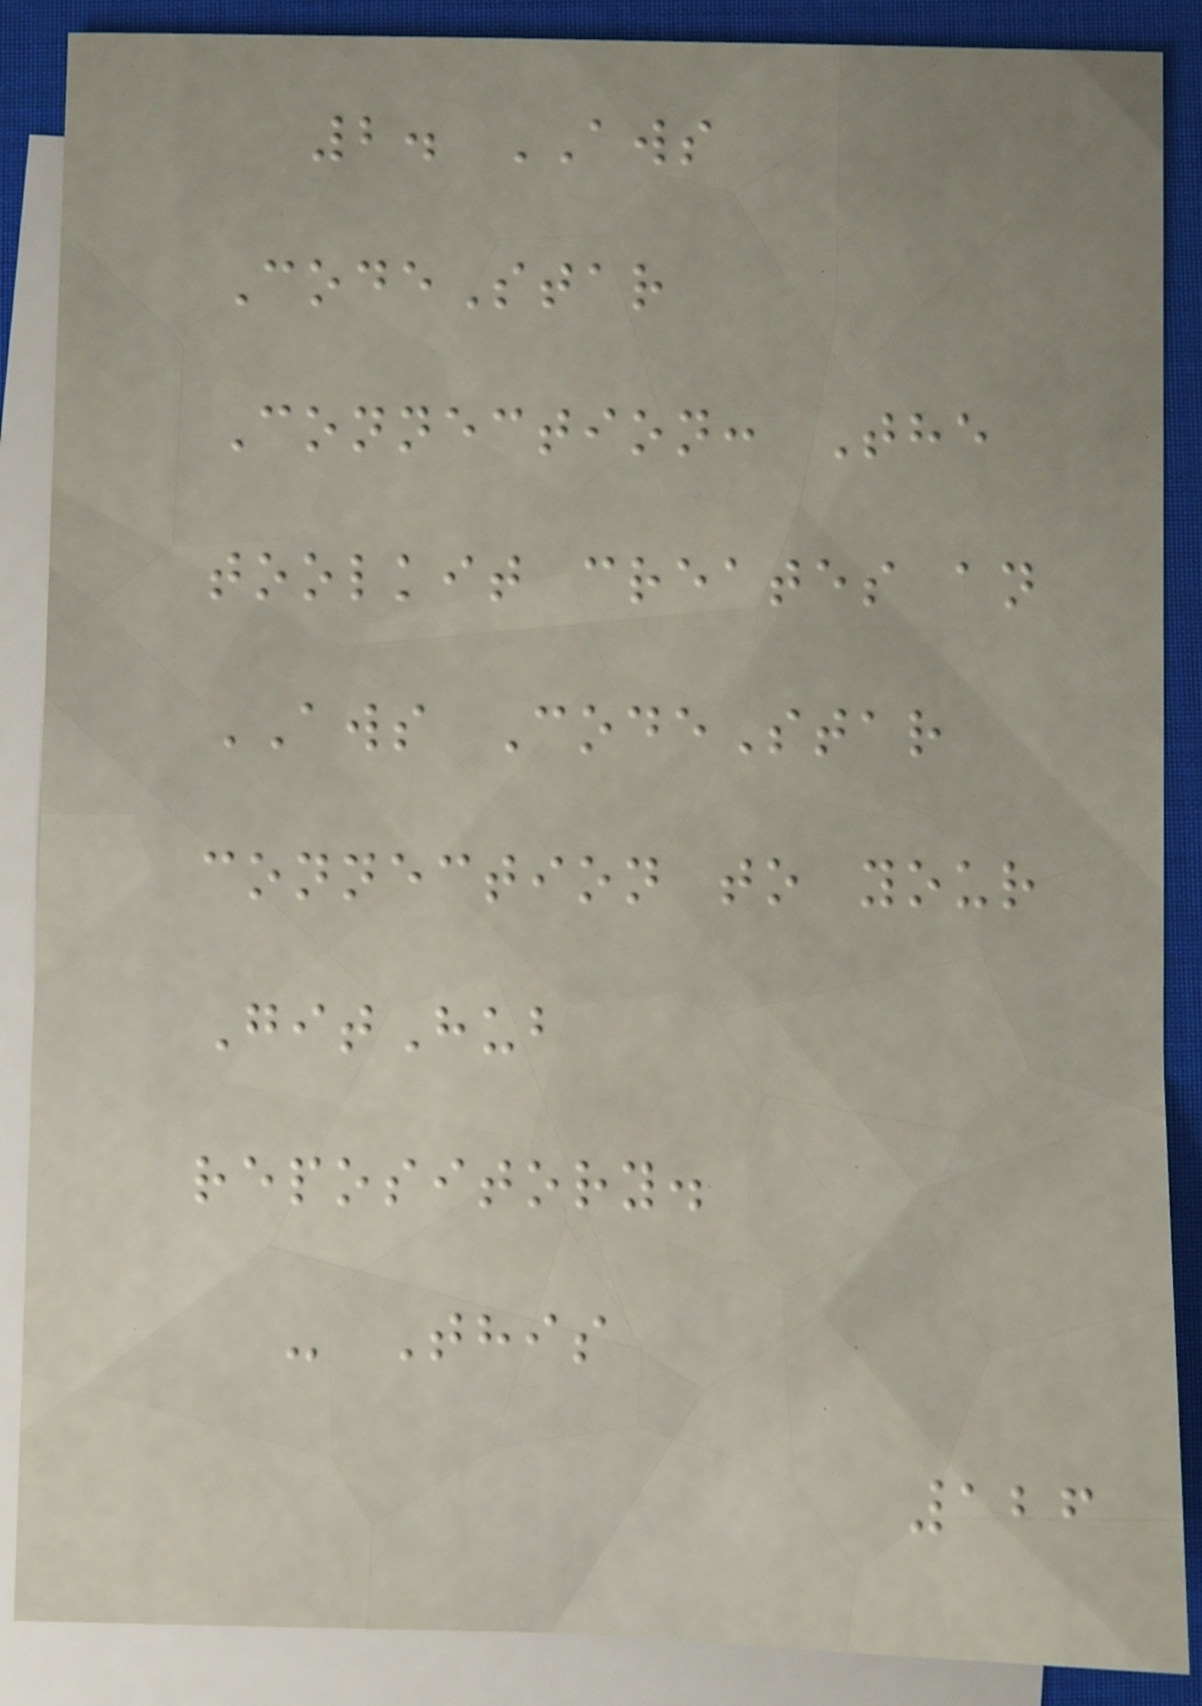2. AWS
CodeStar
Connection: The
toolkit creates an
AWS CodeStar
connection to your
GitHub
repository.
- This
126
